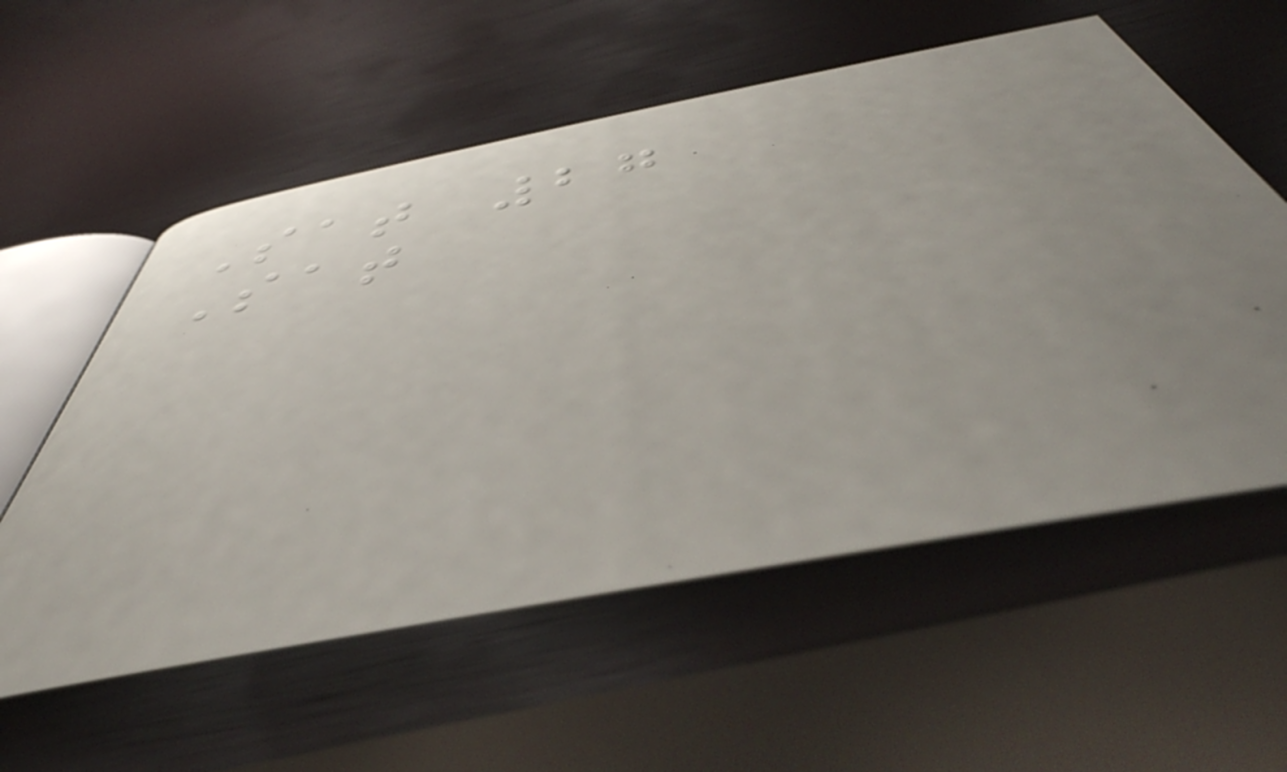Sat 27
Sat
